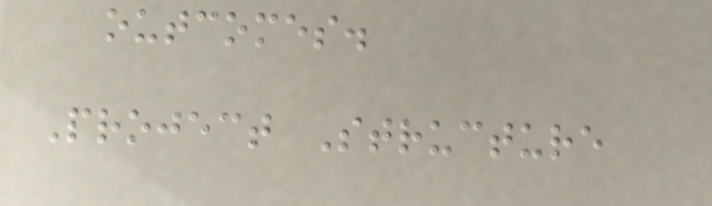outcomes.
Project Structure
